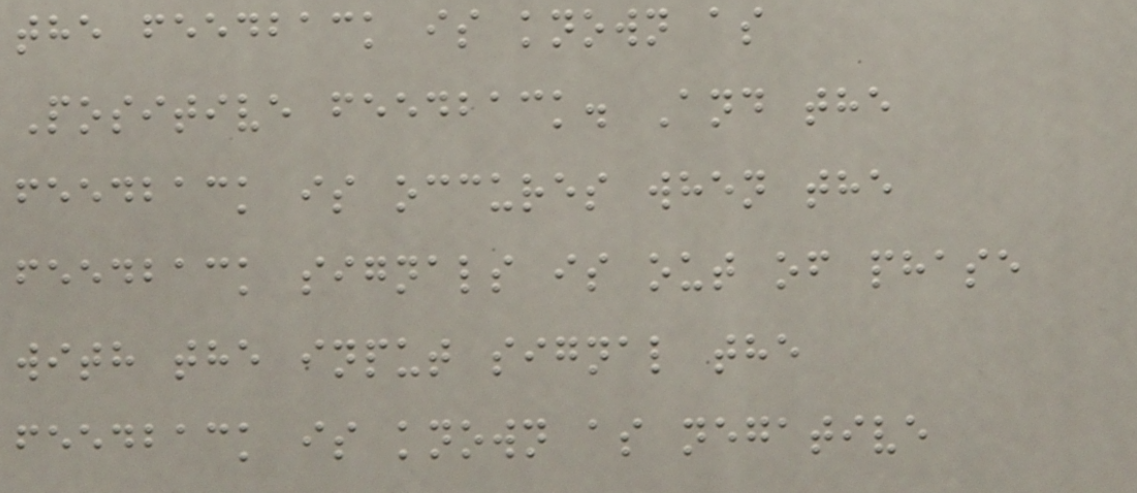the feedback is known as
Positive feedback. And the
feedback is occures when the
feedback signals is out of phase
with the input signal the
feedback is known as negative
